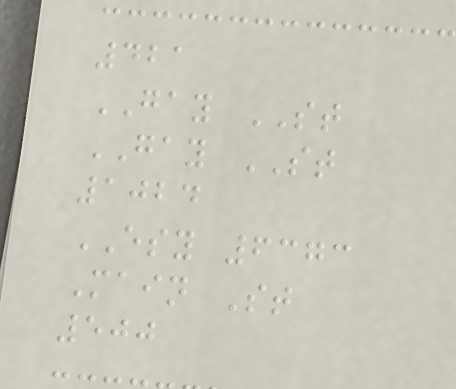421
GAY ST
GAY ST
1024
ESY 6373
Main St
500
